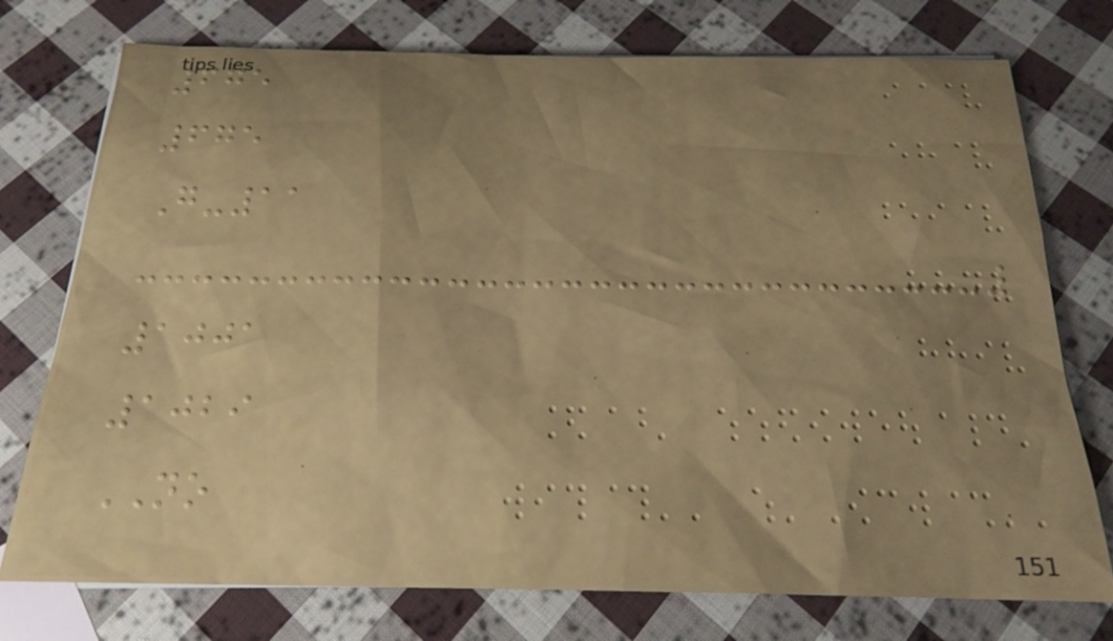675
675
G-11
1001
1029
NO
